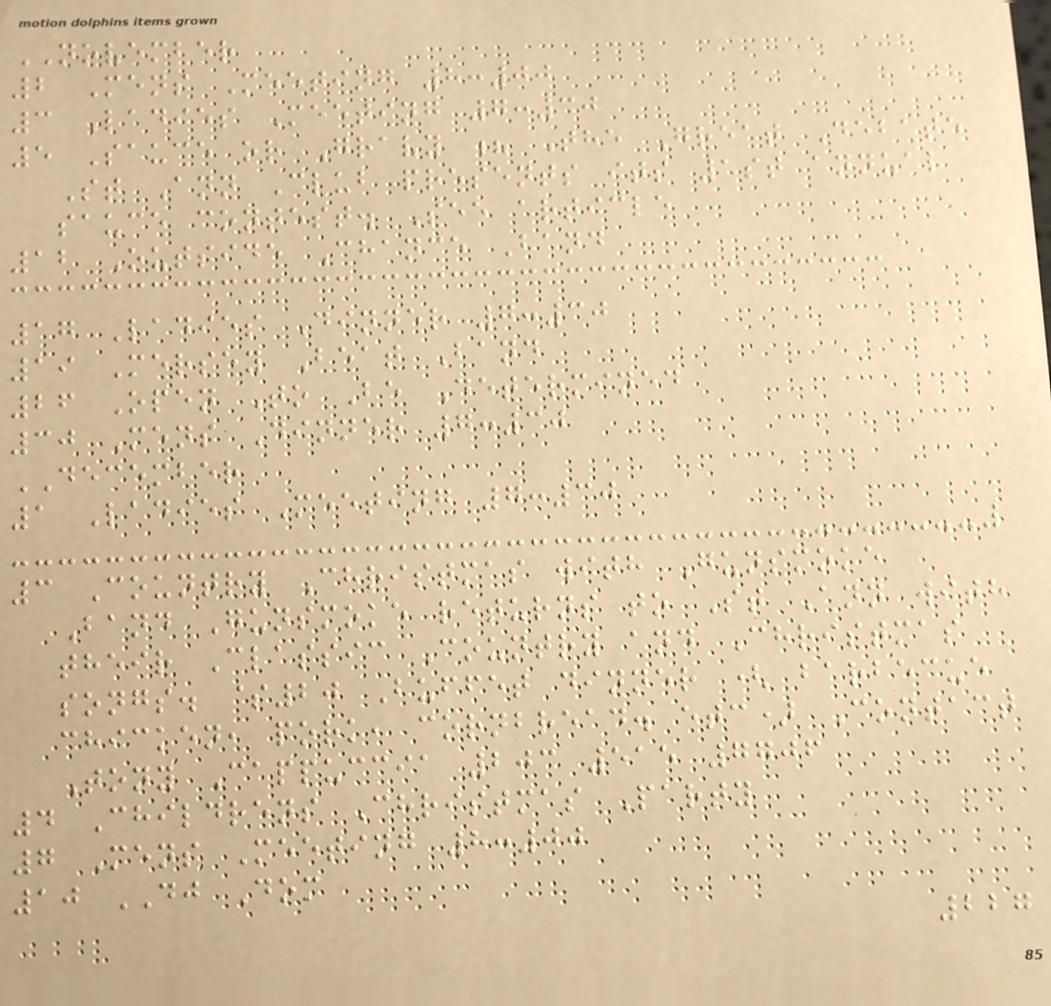NOVEMBER
2 Mens Meeting 8:00
3 Ladies Meeting 7:30
5 Sauce or Gravy ? The Great Debate
St Ann Club presents its 1st annual
sauce contest. See article
12 Outside Chance Band
17 Ladies Dinner 7:30
19 Mersey Beat Band
26 Open To Be Determined
30 Mens Dinner 7:30
DECEMBER
1 Ladies Meeting 7:30
3 Country Christmas with Gunsmoke
Band Gunsmoke returns to St Ann with
their Classic Country and Christmas
songs. $20 Buffet dinner ( barbecue
chicken, pork, cornbread. etc) Contact
Tony Cappuccia 203 515 7706
4 Childrens Christmas Party
7 Mens Meeting 8:00
10 DJ Dom
227
